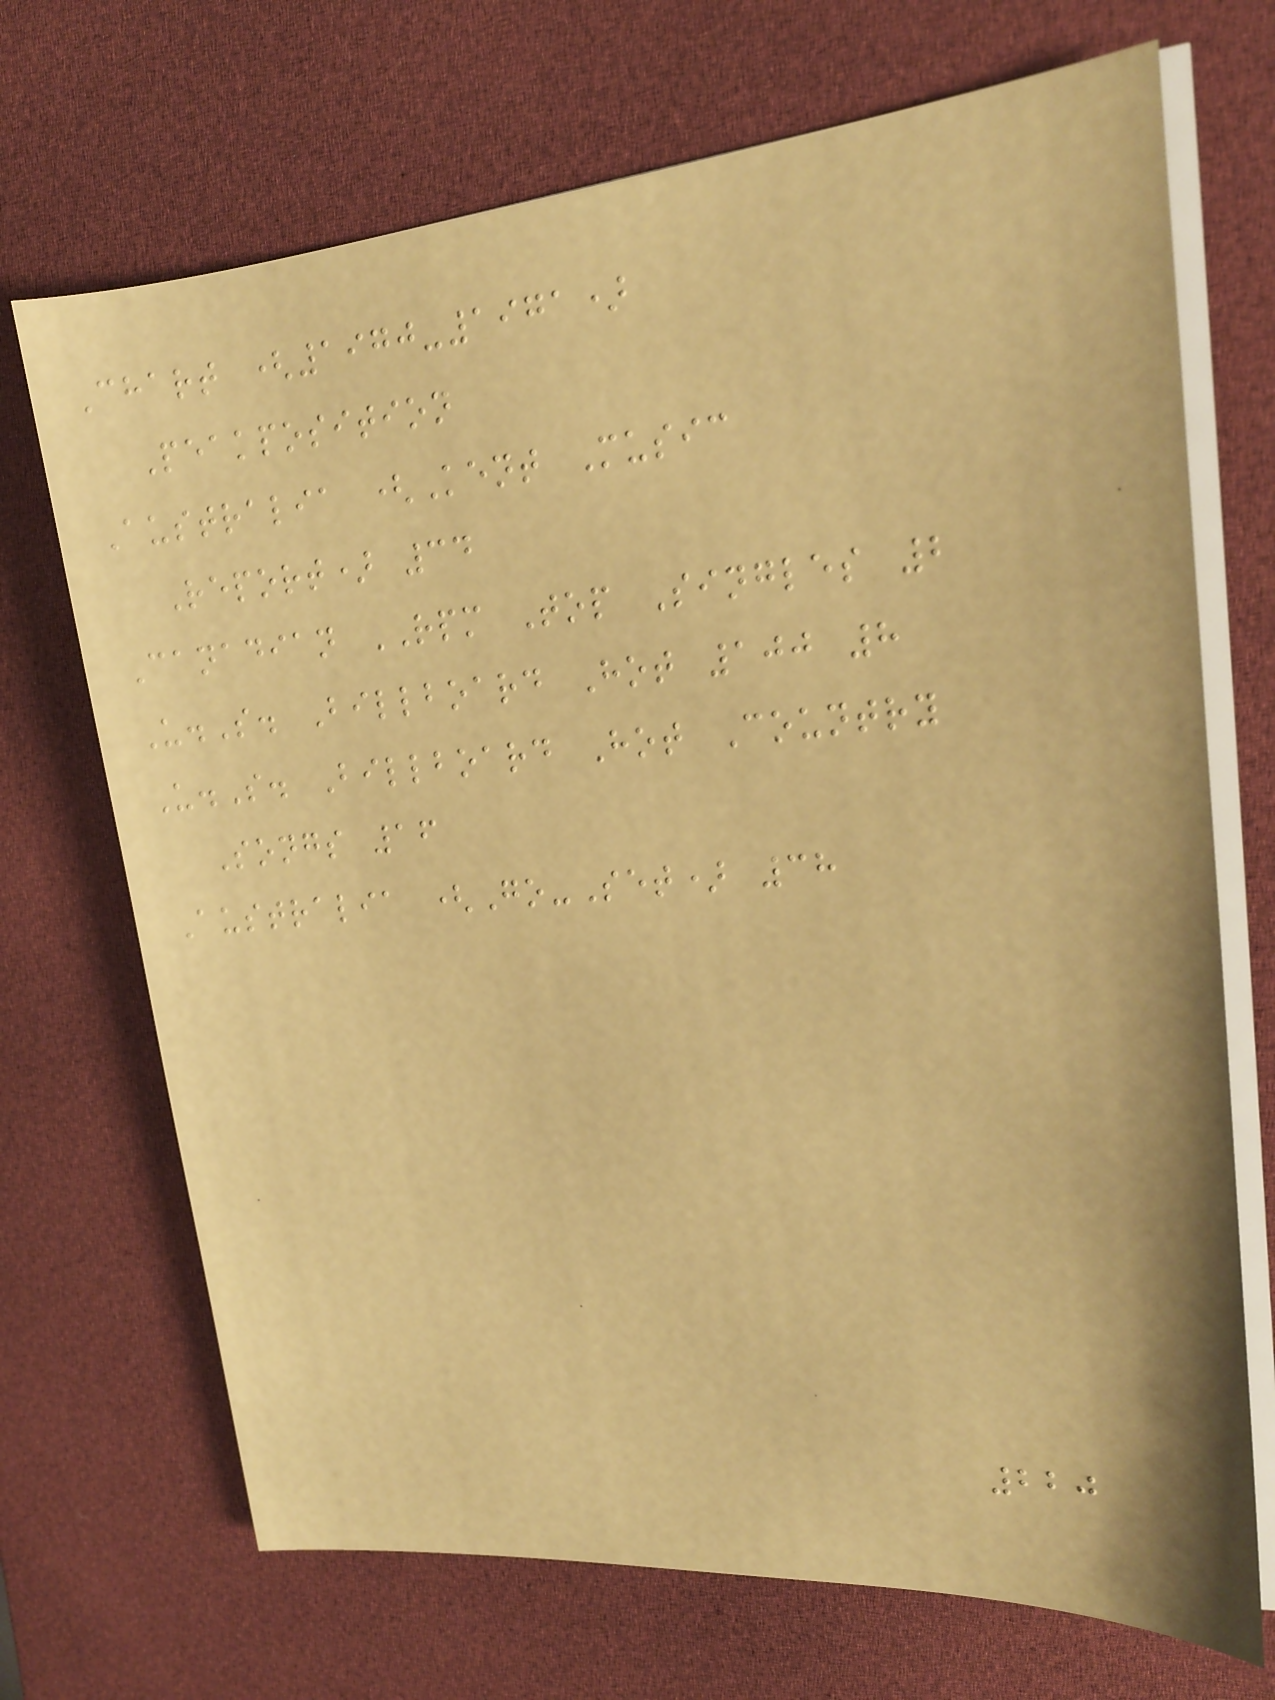Chart (1970-1971)
Peakposition
Australia (Kent Music
Report) 34
Canadian RPM Top Singles 2
U.S. Billboard Hot 100 8
U.S. Billboard Hot Country
Songs 16
Australia (Go-Set) 38
220
